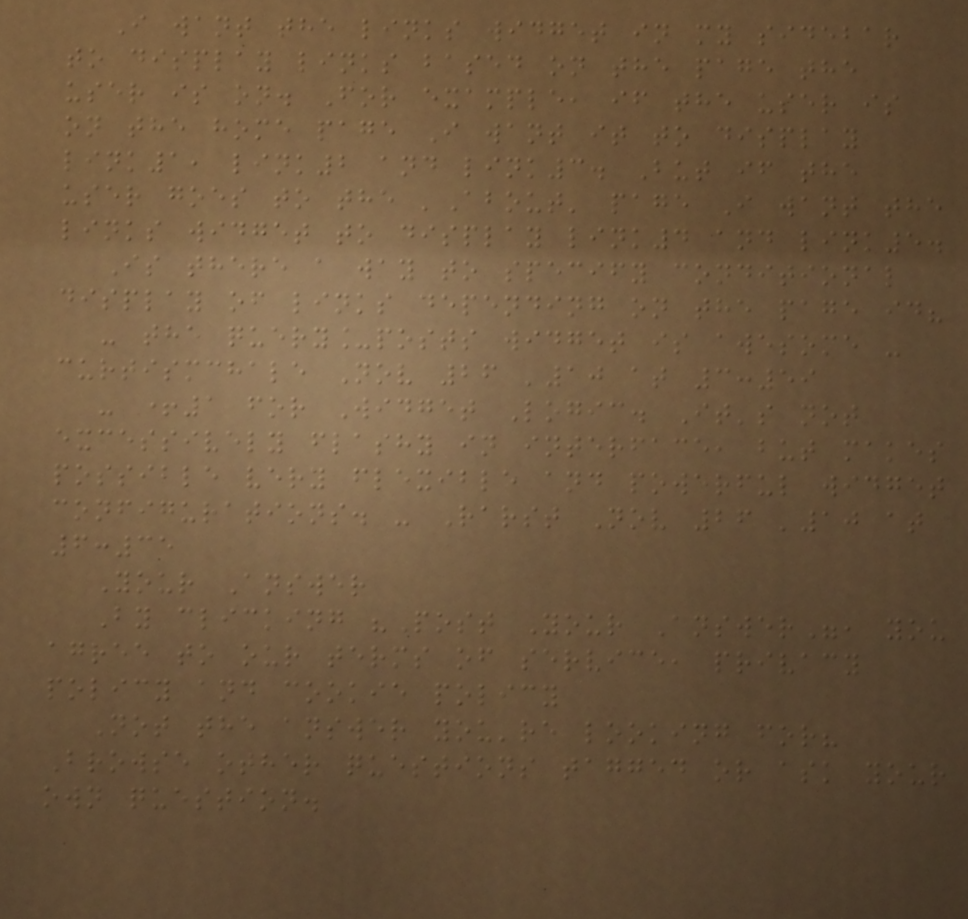I want the links widget in my sidebar
to display links based on the page the
user is on. For example, if the user is
on the home page I want it to display
link1, link2 and link3. But if the
user goes to the 'About' page I want the
links widget to display link4 and link5.
Is there a way to specify conditional
display of links depending on the page id?
- the query_posts widget is awesome -
curtismchale Nov 26 '10 at 3:59
- +1 for Widget Logic. It's not
excessively flashy in interface, but makes
possible very flexible and powerful widget
configurations. - Rarst Nov 26 '10 at
6:35
Your Answer
By clicking "Post Your Answer", you
agree to our terms of service, privacy
policy and cookie policy
Not the answer you're looking for?
Browse other questions tagged or ask your
own question.
